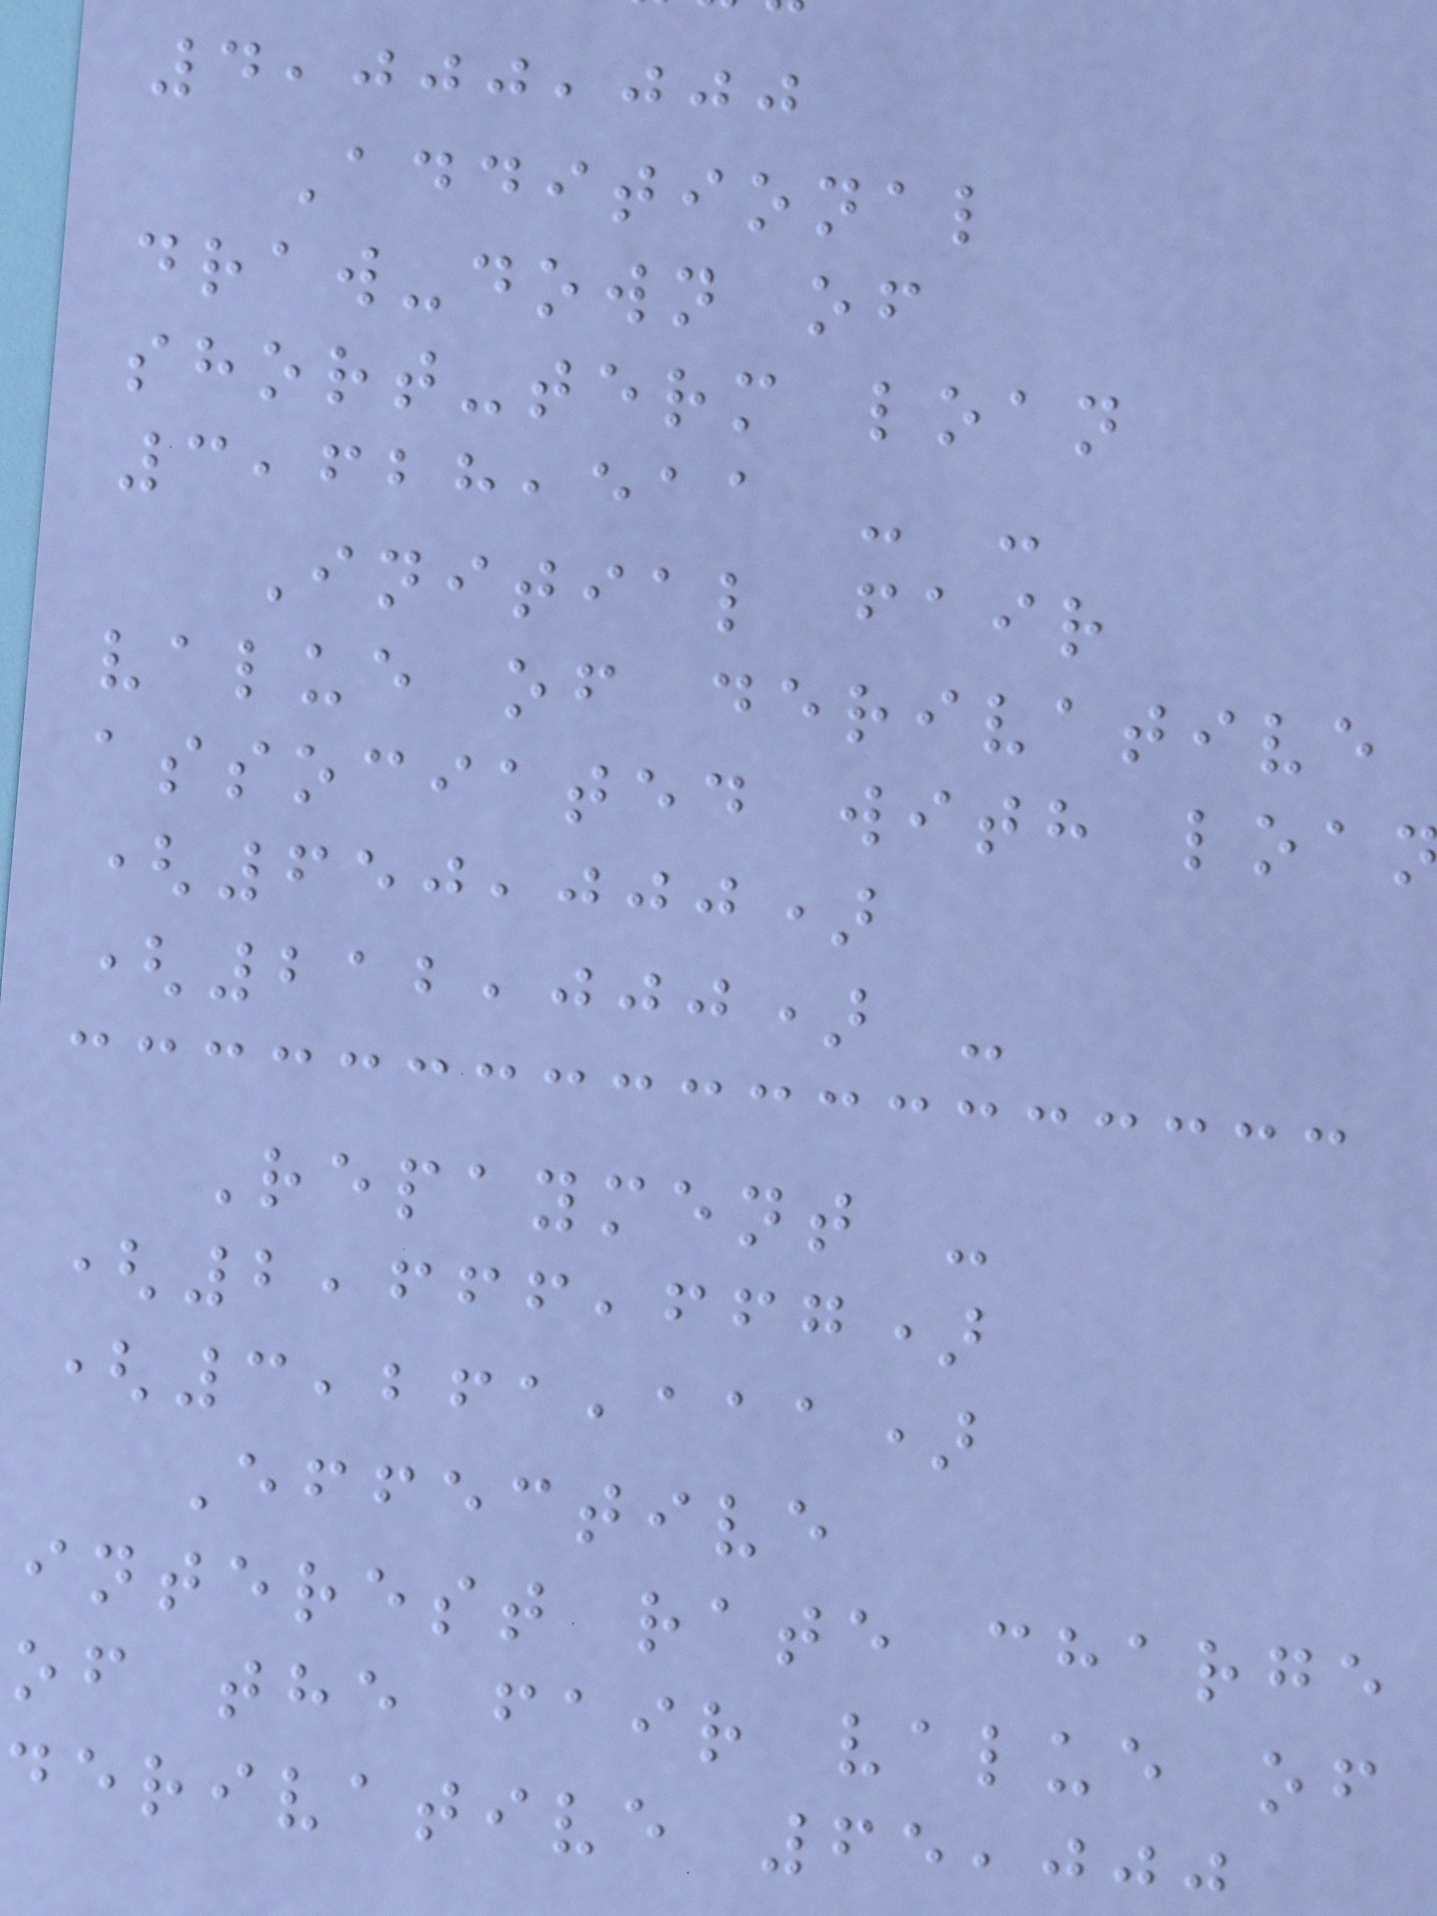4,000,000
Additional
draw-down of
short-term loan
3,628,511 - -
Initial fair
value of derivative
associated with loa
(650,000)
(212,000) -
Repayment -
(2,666,667)
(3,261,111)
Effective
interest rate charge
of the fair value of
derivative 65,00
